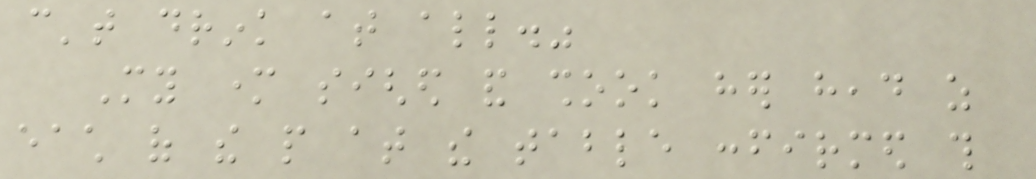can't drink at all."
My mother sighed and shook her head as
each of the people at the table confirmed this
